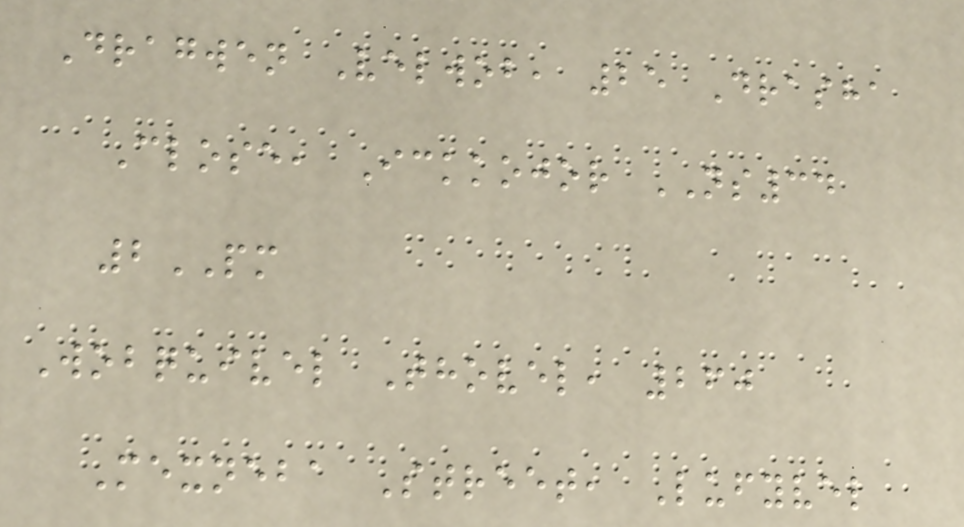Dragwen Velwob, 25 Drasha
Close, Ickkojor NS34
2PM
Wobquivel Thovel, 260
Mexneba Street, Lufyvel
